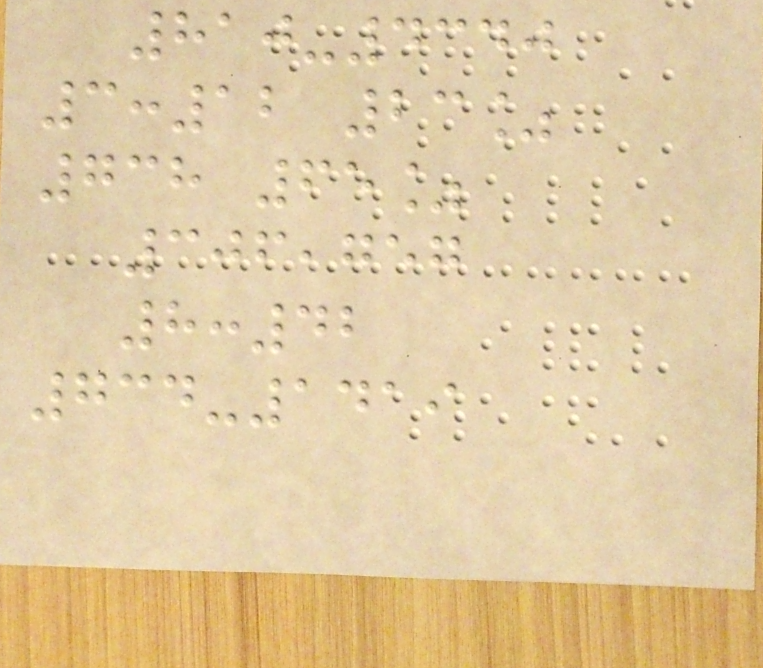810-4340
3:12 23%
738 65%
306,757
8:42
734-1419
